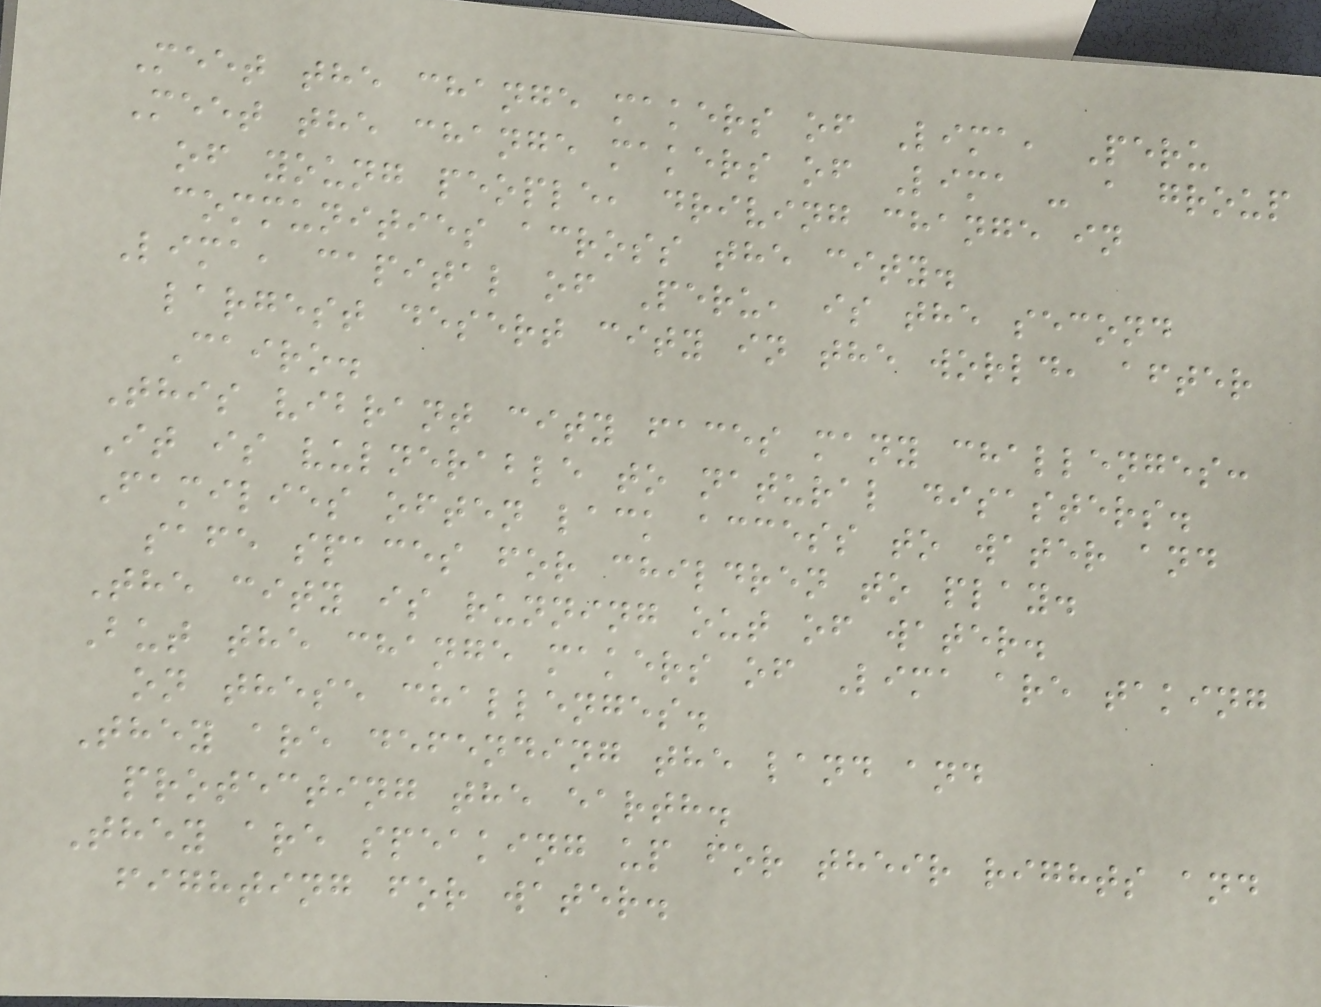Meet the change makers of Lima, Peru
Meet the change makers of Lima - a group
of young people, driving change in
communities across the city.
Lima, capital of Peru, is the second
largest desert city in the world, after
Cairo.
This vibrant city faces many challenges:
It is vulnerable to natural disasters.
Families often lack access to water and
safe spaces for children to play.
The city is running out of water.
But the change makers of Lima are taking
on these challenges.
They are defending the land and
protecting the earth.
They are speaking up for their rights and
fighting for water.
